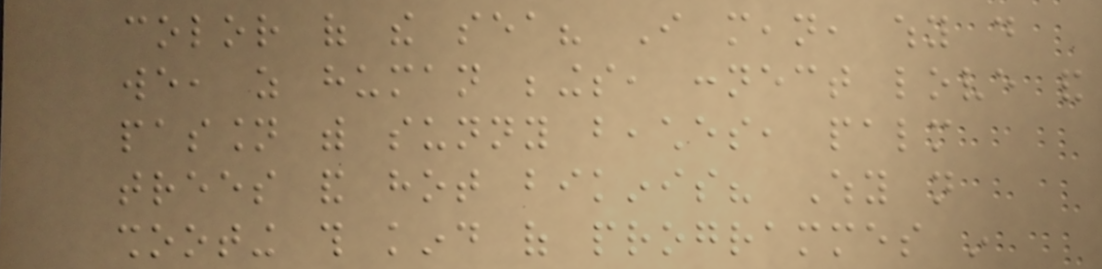color of the sea? I mean, why do
we, as human beings, connect love and
passion with sunny beaches, palm
trees and hot bikinis? Why not
shooting this kind of programmes in
